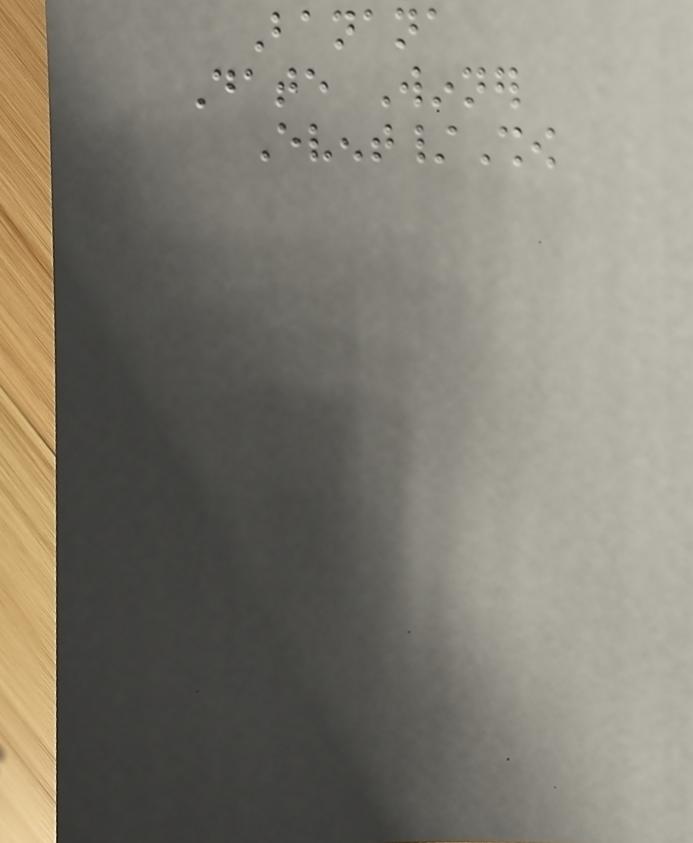Banana
Date Winner
Event/Show
